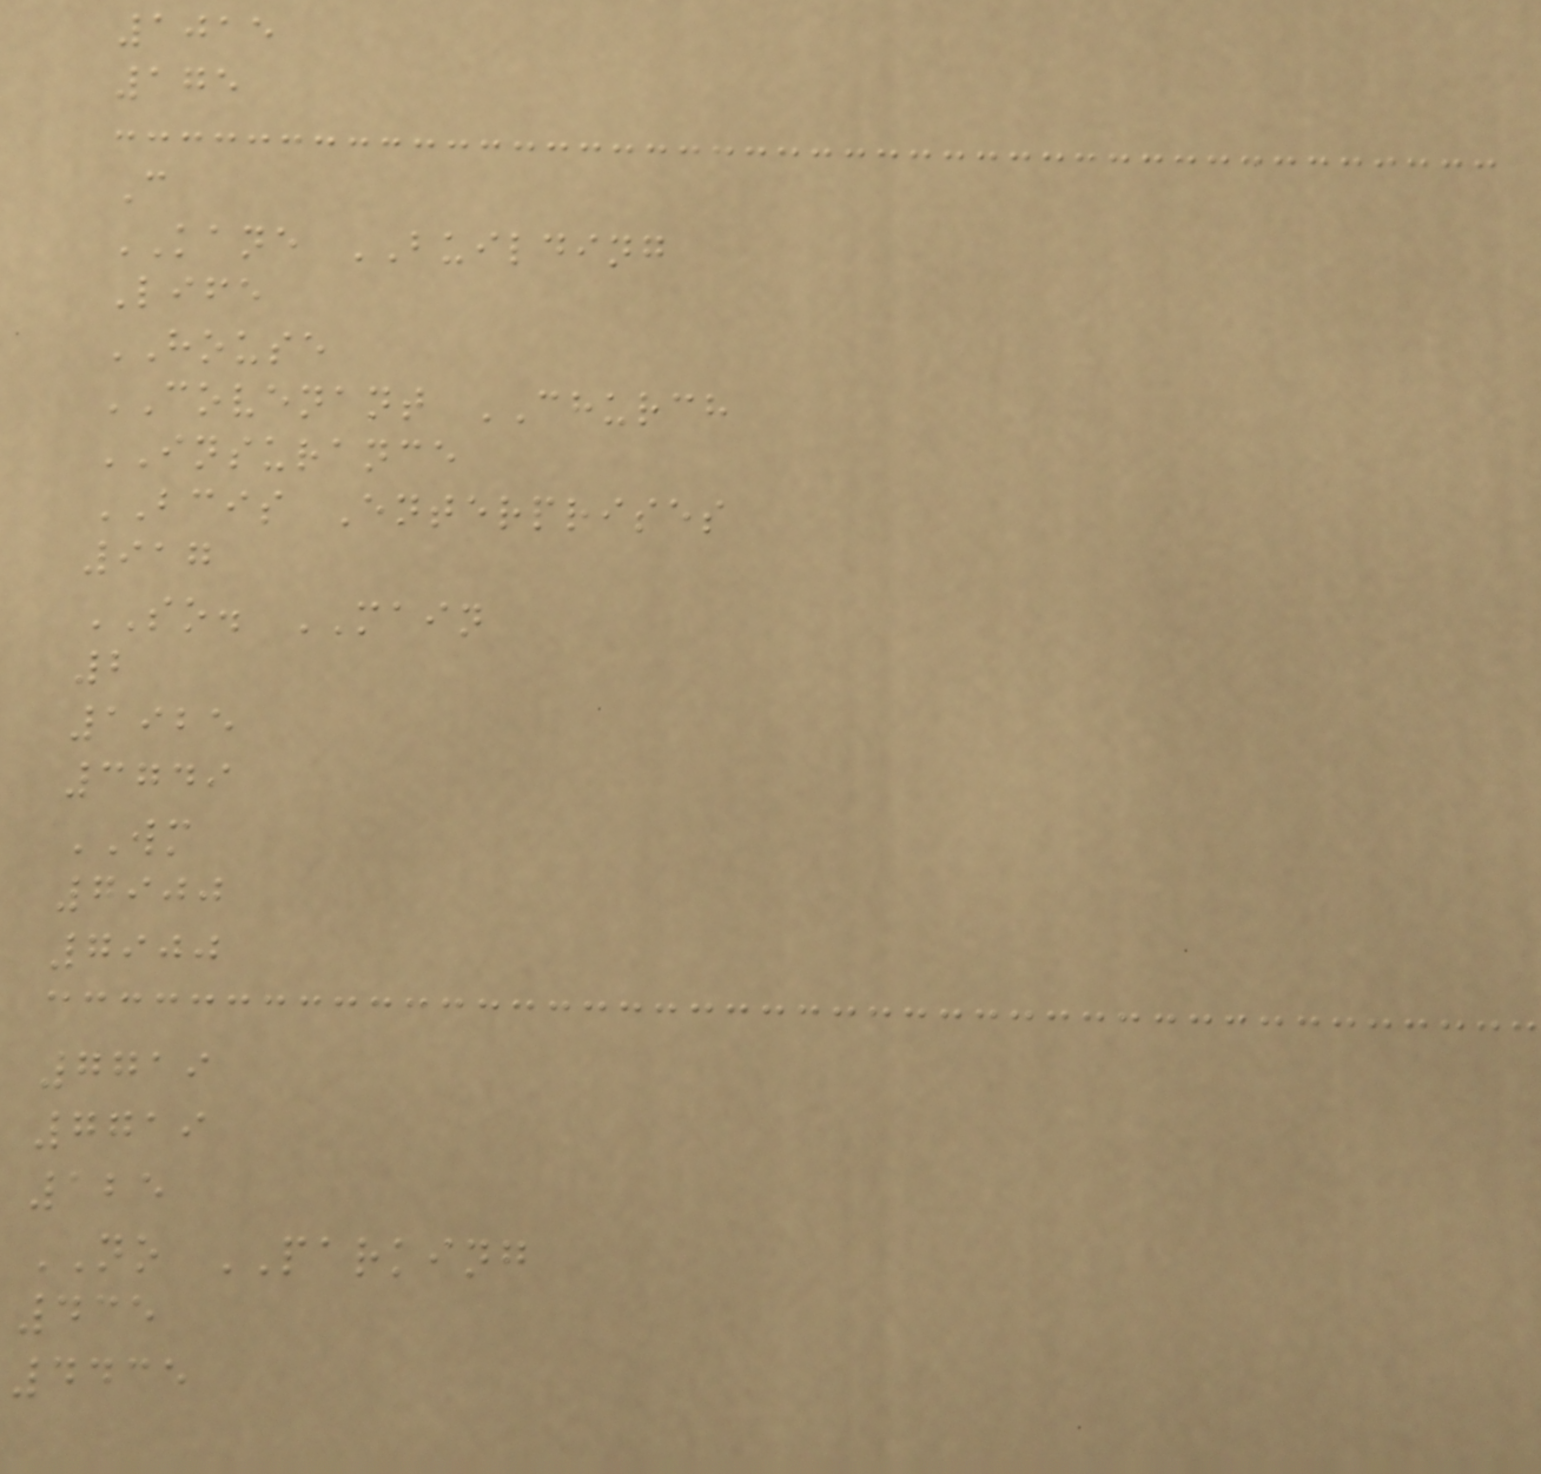1015
175
C
KANE BUILDING
Life
HOUSE
COVENANT CHURCH
INSURANCE
BCIS Enterprises
917
SO. MAIN
2
1925
3749
WM
7900
7900
7719
7719
125
NO PARKING
435
4435
